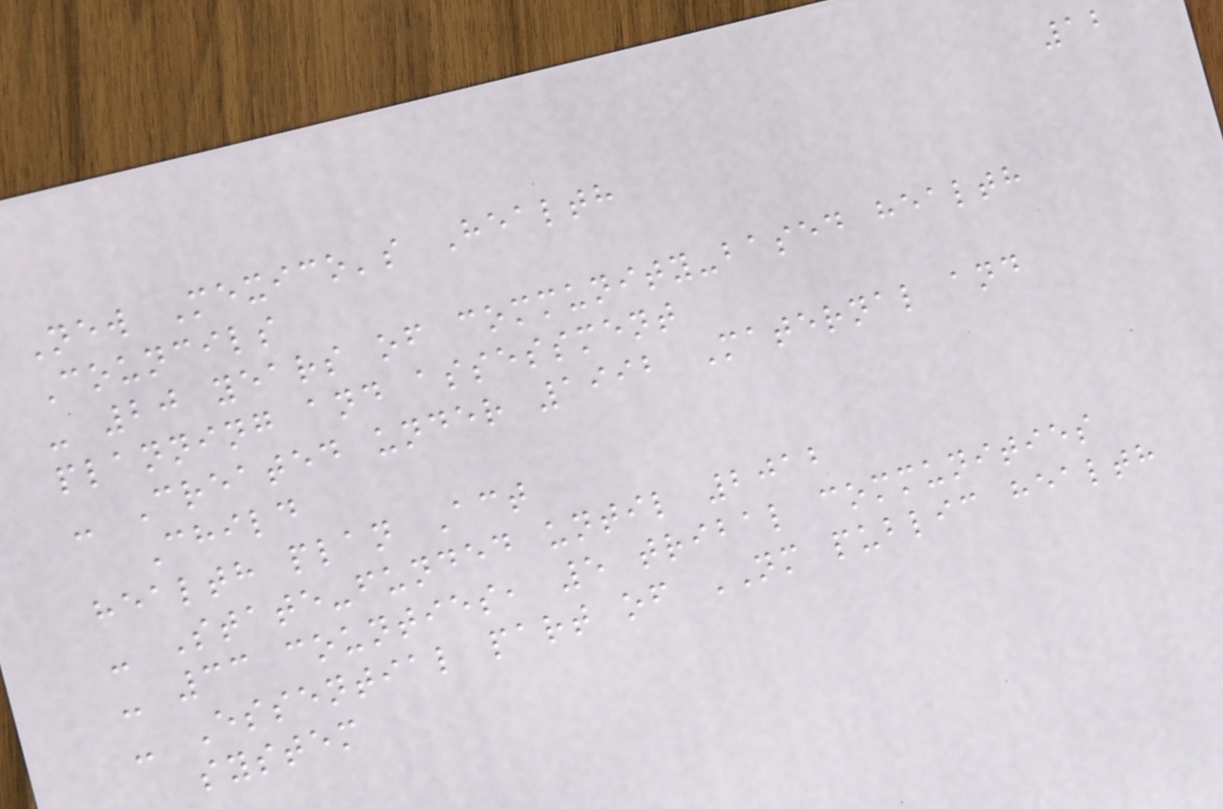12
New Mexico's Health
Councils
- 20 years of community-based health
planning and assessment
- Created under 1992 Maternal and
Child
health plan Act
- State-funded until 2012
- 33 counties, 5 tribal communities
- Essential part of NM public health
system
